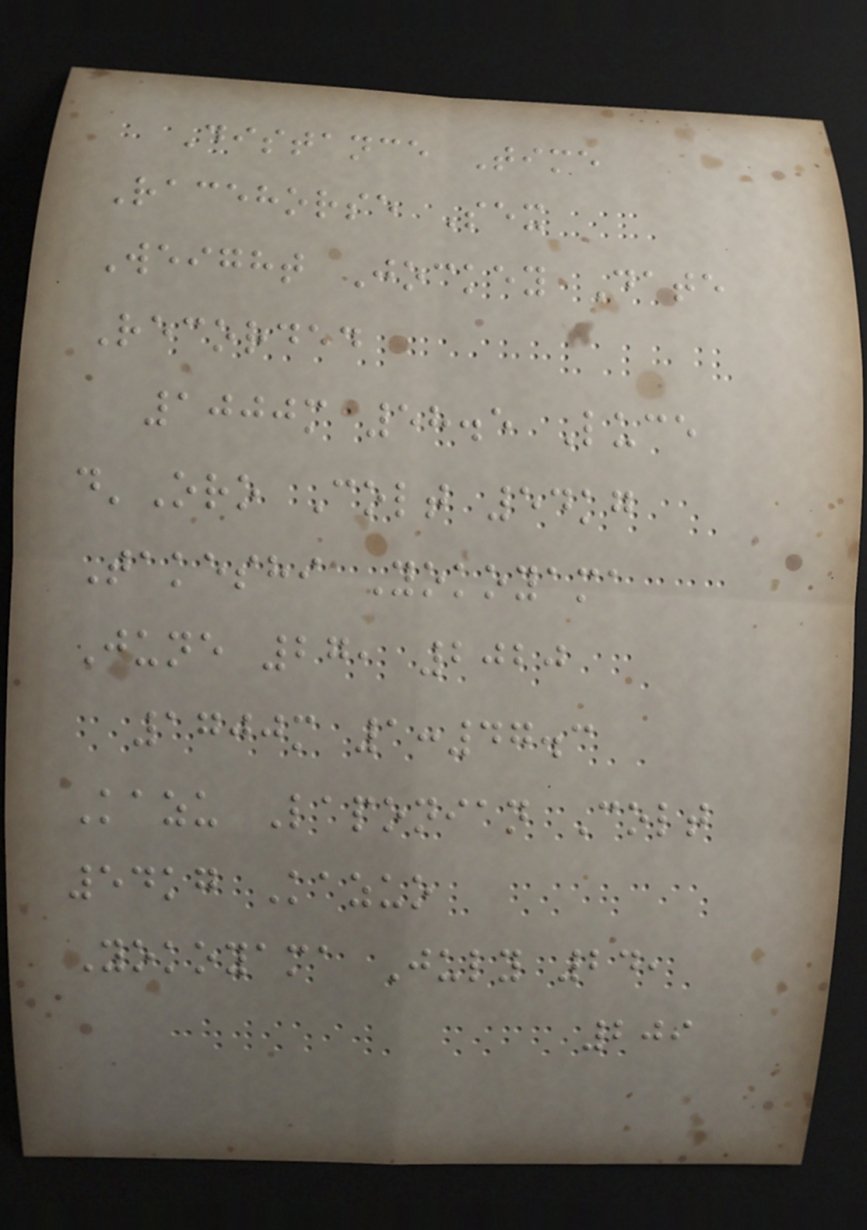Distance Time
Racehorse Sex
Weight Jockey Date
Recorded
1000m 58.5 Luce
d'Oro Colt 54kg
Takeshi Yokoyama
June 27, 2020
1700m 1:47.3
Kazu Laponian Colt
54kg Kazuo
Yokoyama July 24,
209
